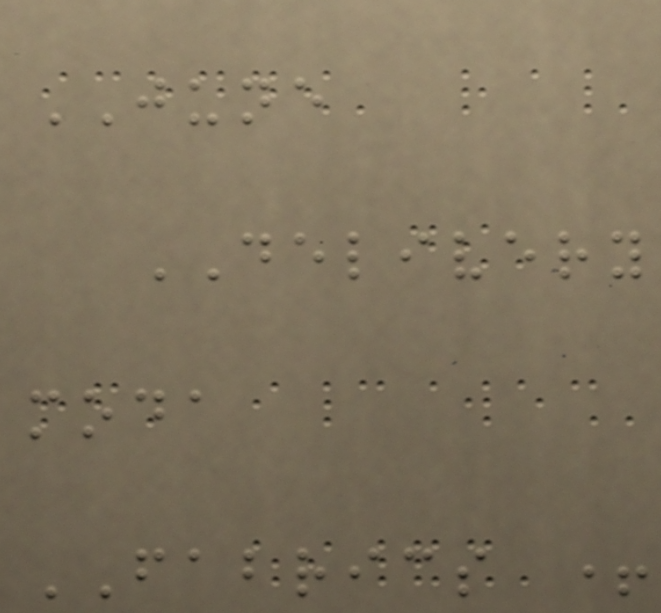JUNE
DELIVERY
moda
FABRICS +
